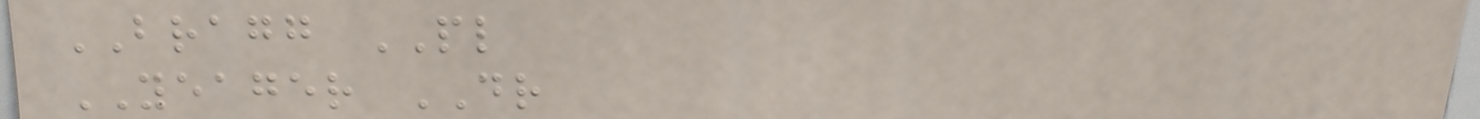BRAGG PL
YEAGER DR
